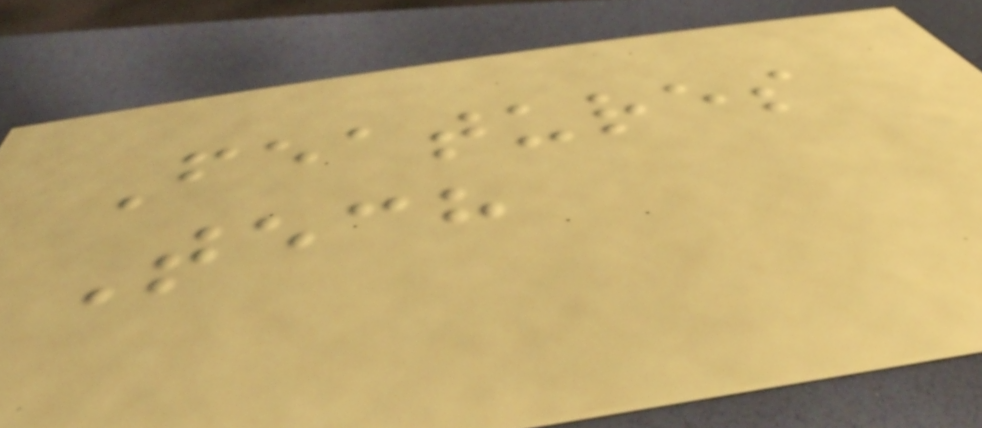Features
Tech
